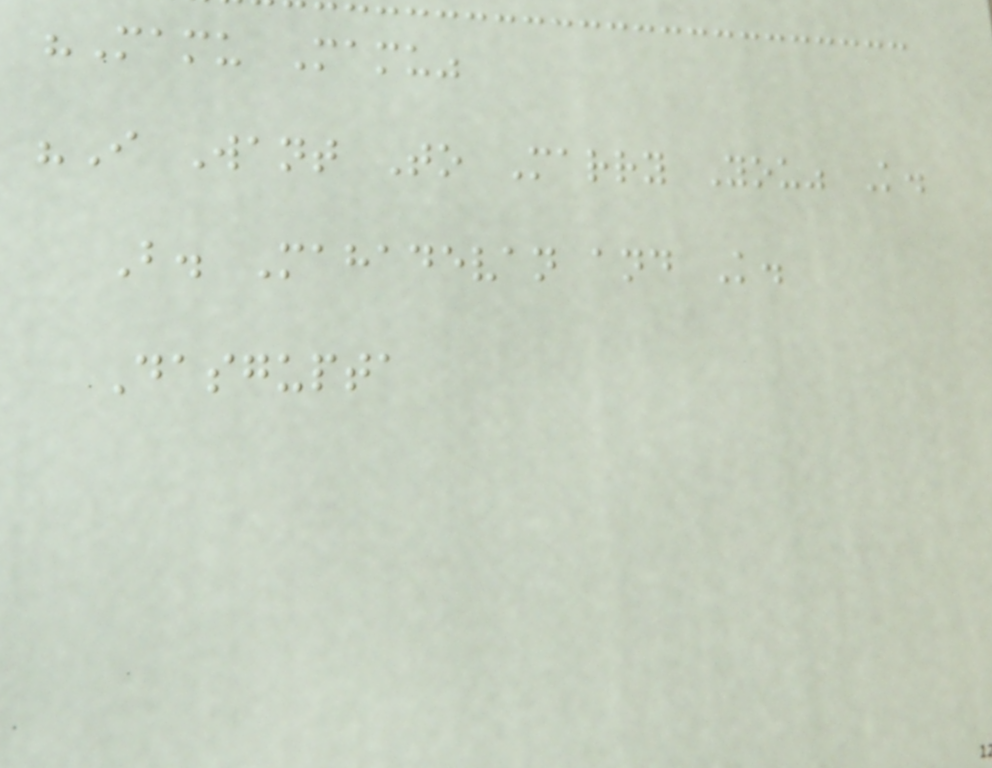"Mamu Mamu"
"I Want To Marry You" K.
B. Mahadevan and K.
Dasgupta
